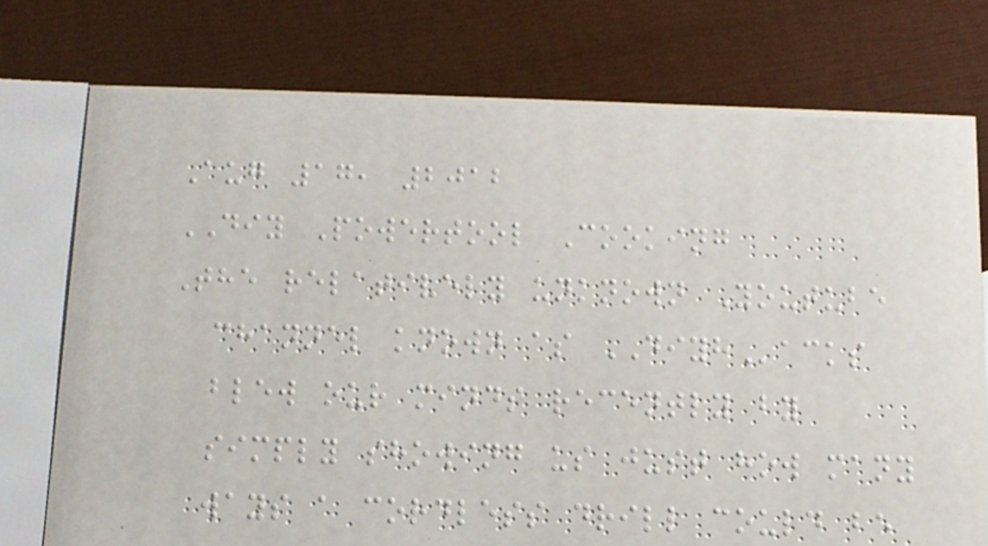Aug 17, 2012
DIY Powertool Cooking
The relatively unknown Youtube
channel known as DIYHacks
blew our minds recently by
simply showing us just how many
ways a cordless drill could be
